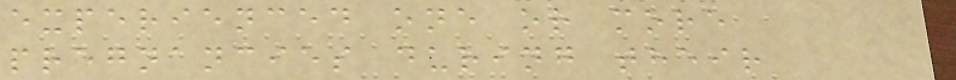experienced one or more
pregnancies during their
